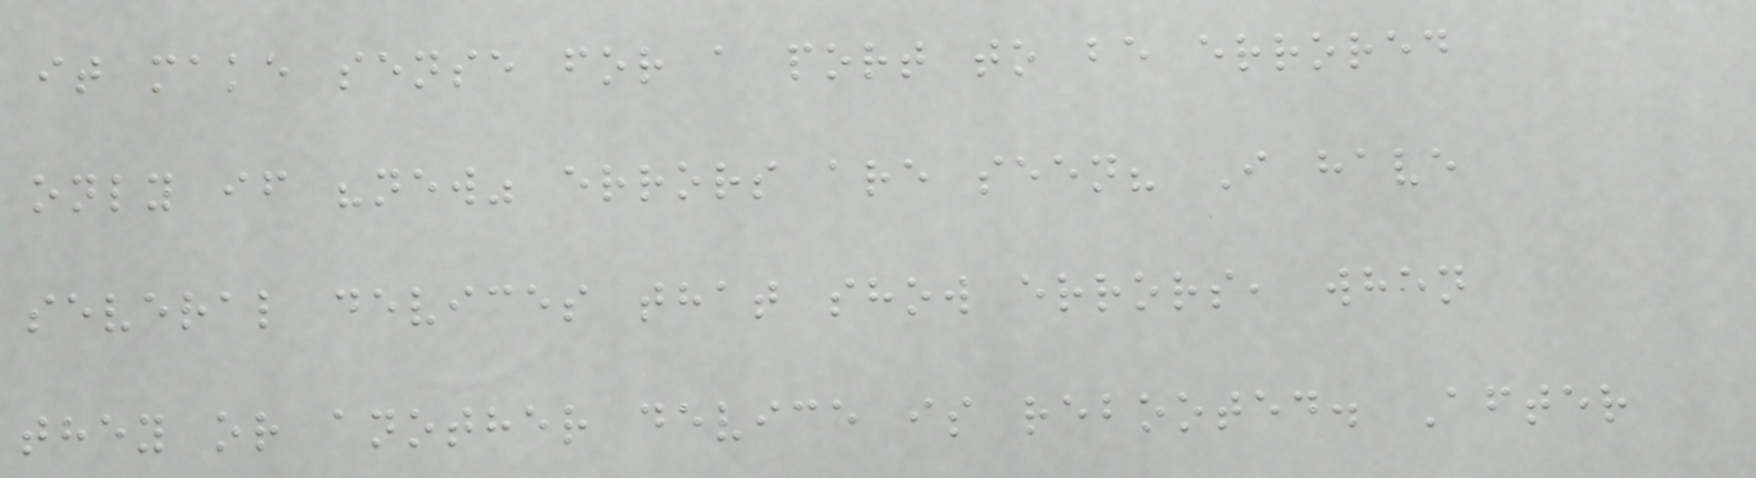it make sense for a port to be errored
only if "new" errors are seen? I have
several devices that show errors, when
they or another device is rebooted. After
